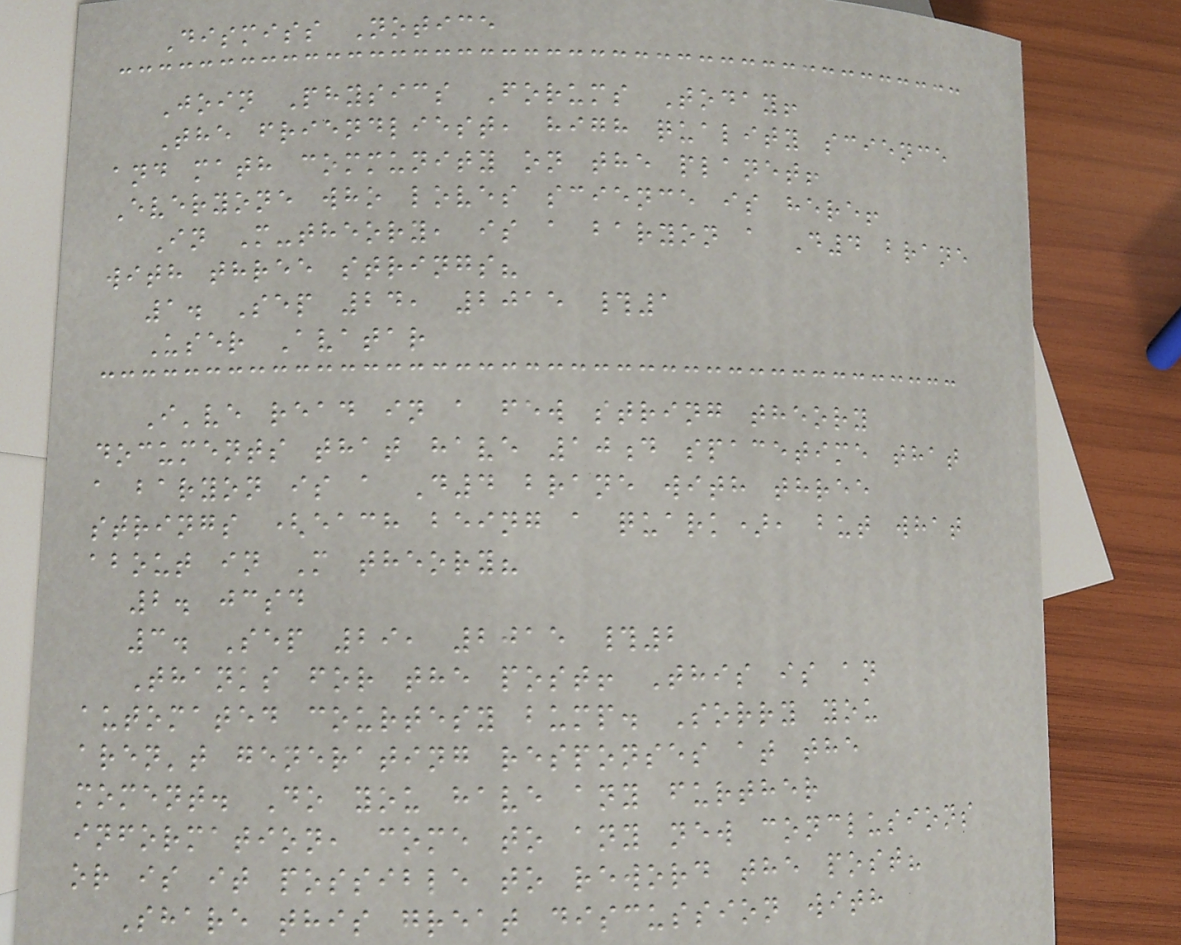Dismiss Notice
Join Physics Forums Today!
The friendliest, high quality science
and math community on the planet!
Everyone who loves science is here!
In M-theory, is a baryon a D4 brane
with three strings?
1. Sep 24, 2015 #1
User Avatar
I've read in a few string theory
documents that have 10d spacetime that
a baryon is a D4 brane with three
strings (each being a quark), but what
about in M theory?
2. jcsd
3. Sep 29, 2015 #2
Thanks for the post! This is an
automated courtesy bump. Sorry you
aren't generating responses at the
moment. Do you have any further
information, come to any new conclusions
or is it possible to reword the post?
Share this great discussion with
